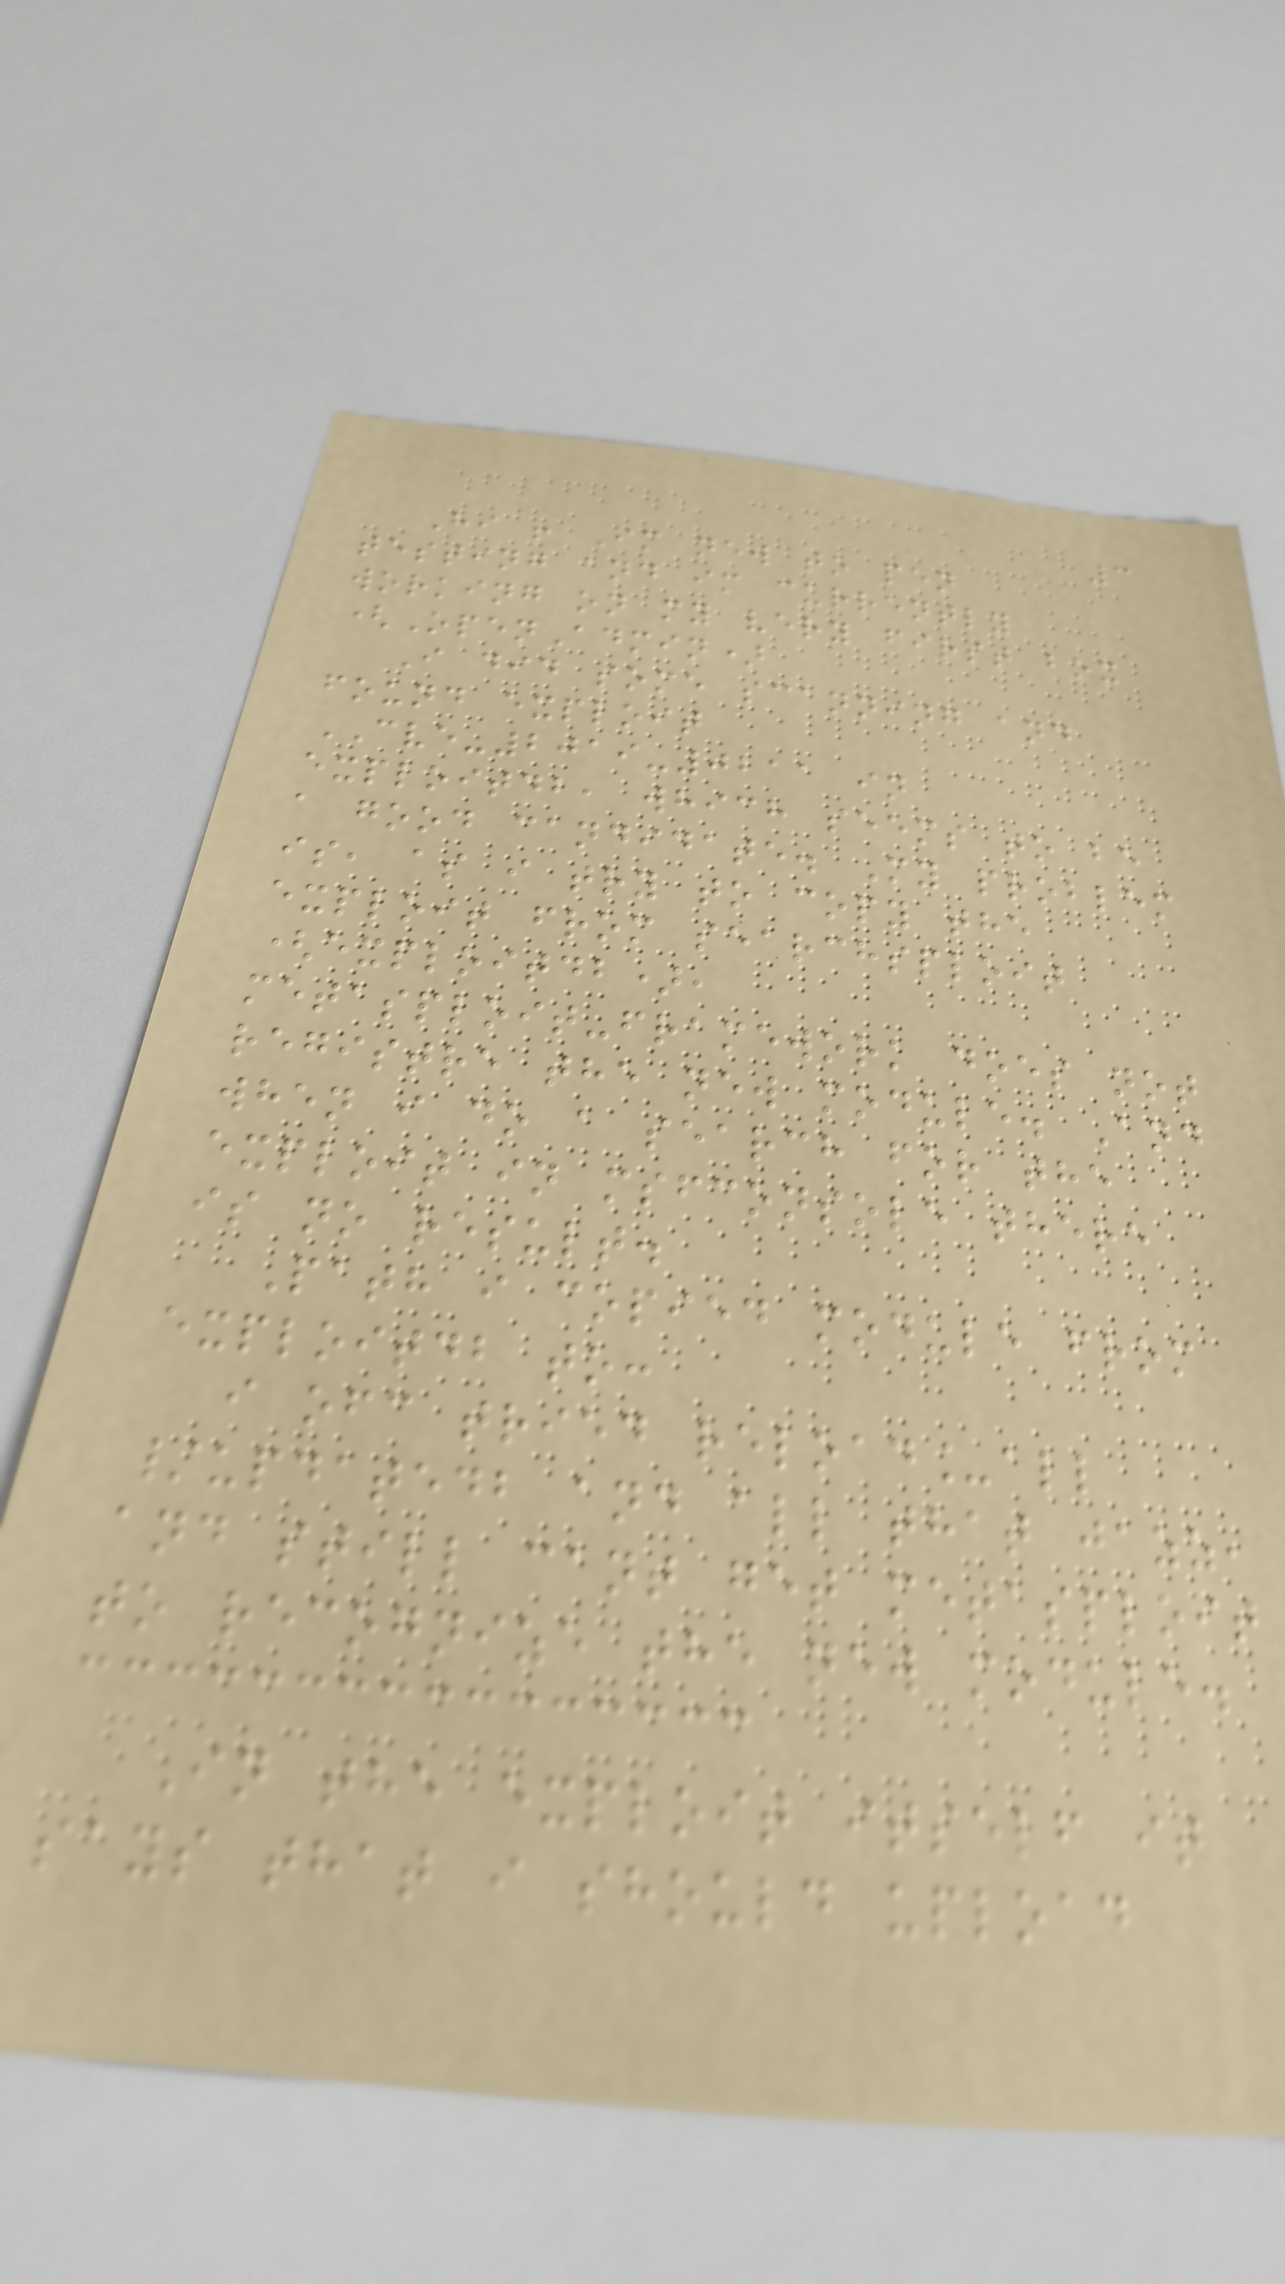3
Hi ! Im new to pen
testing and im currently
working on my very first box
(OpenAdmin)
I did some scanning and
found exploit
CVE-2019-0211 in
exploitdb, which seems to be
a good candidate. My problem
is, as i try to copy the
exploit from searchsploit
(exploitdb),
metasploit-framework does not
registre the new module. And
when i do a search for the
exploit in msfconsole there
is no result.
Path i copied module from
exploitdb to:
i ofc tried reload_all
/updatedb and all that jazz,
and still cant get metasploit
to recognize the new module.
In the exploit itself it
says that i should upload
